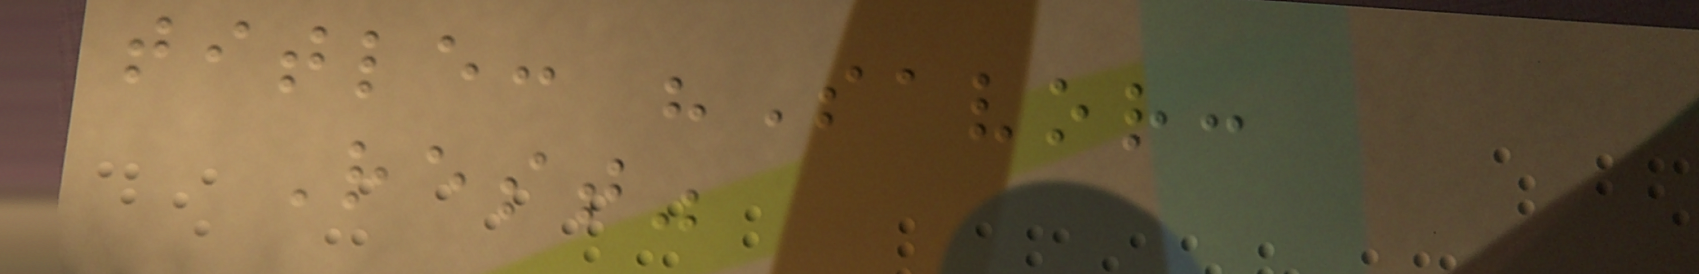title: "Savor:
Rest"
